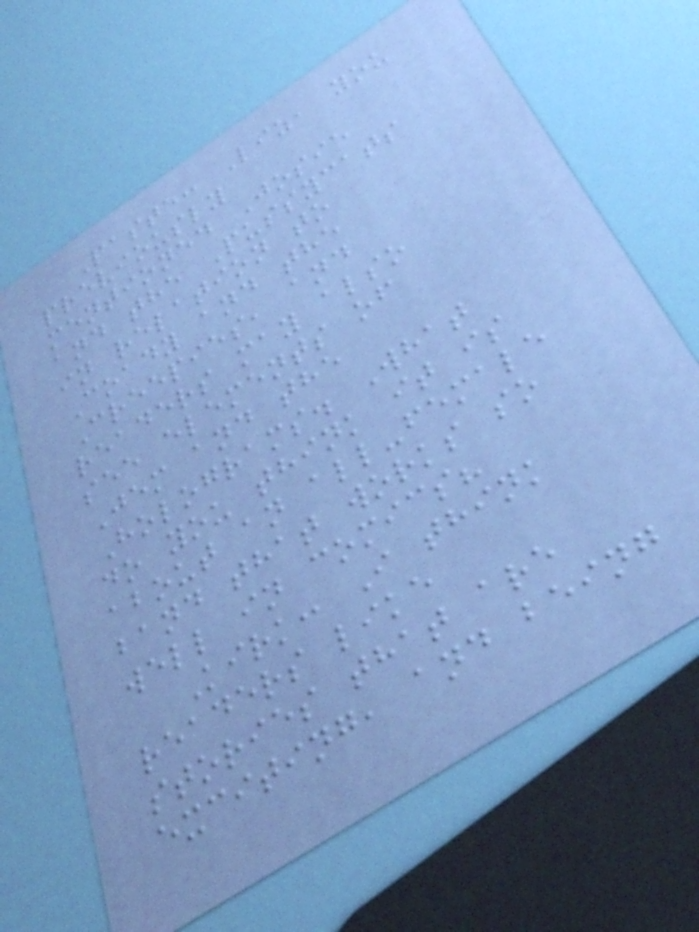Paste: Liz, you
previously
mentioned Josie
and the Pussycats
in relation to
Coady and the
Creepies, and
readers may also
see elements of
Jem and the
Holograms. What
do you think it is
about an all-female
band that works so
well in comics?
Kirk: I think
readers like
stories that are
exciting, and being
